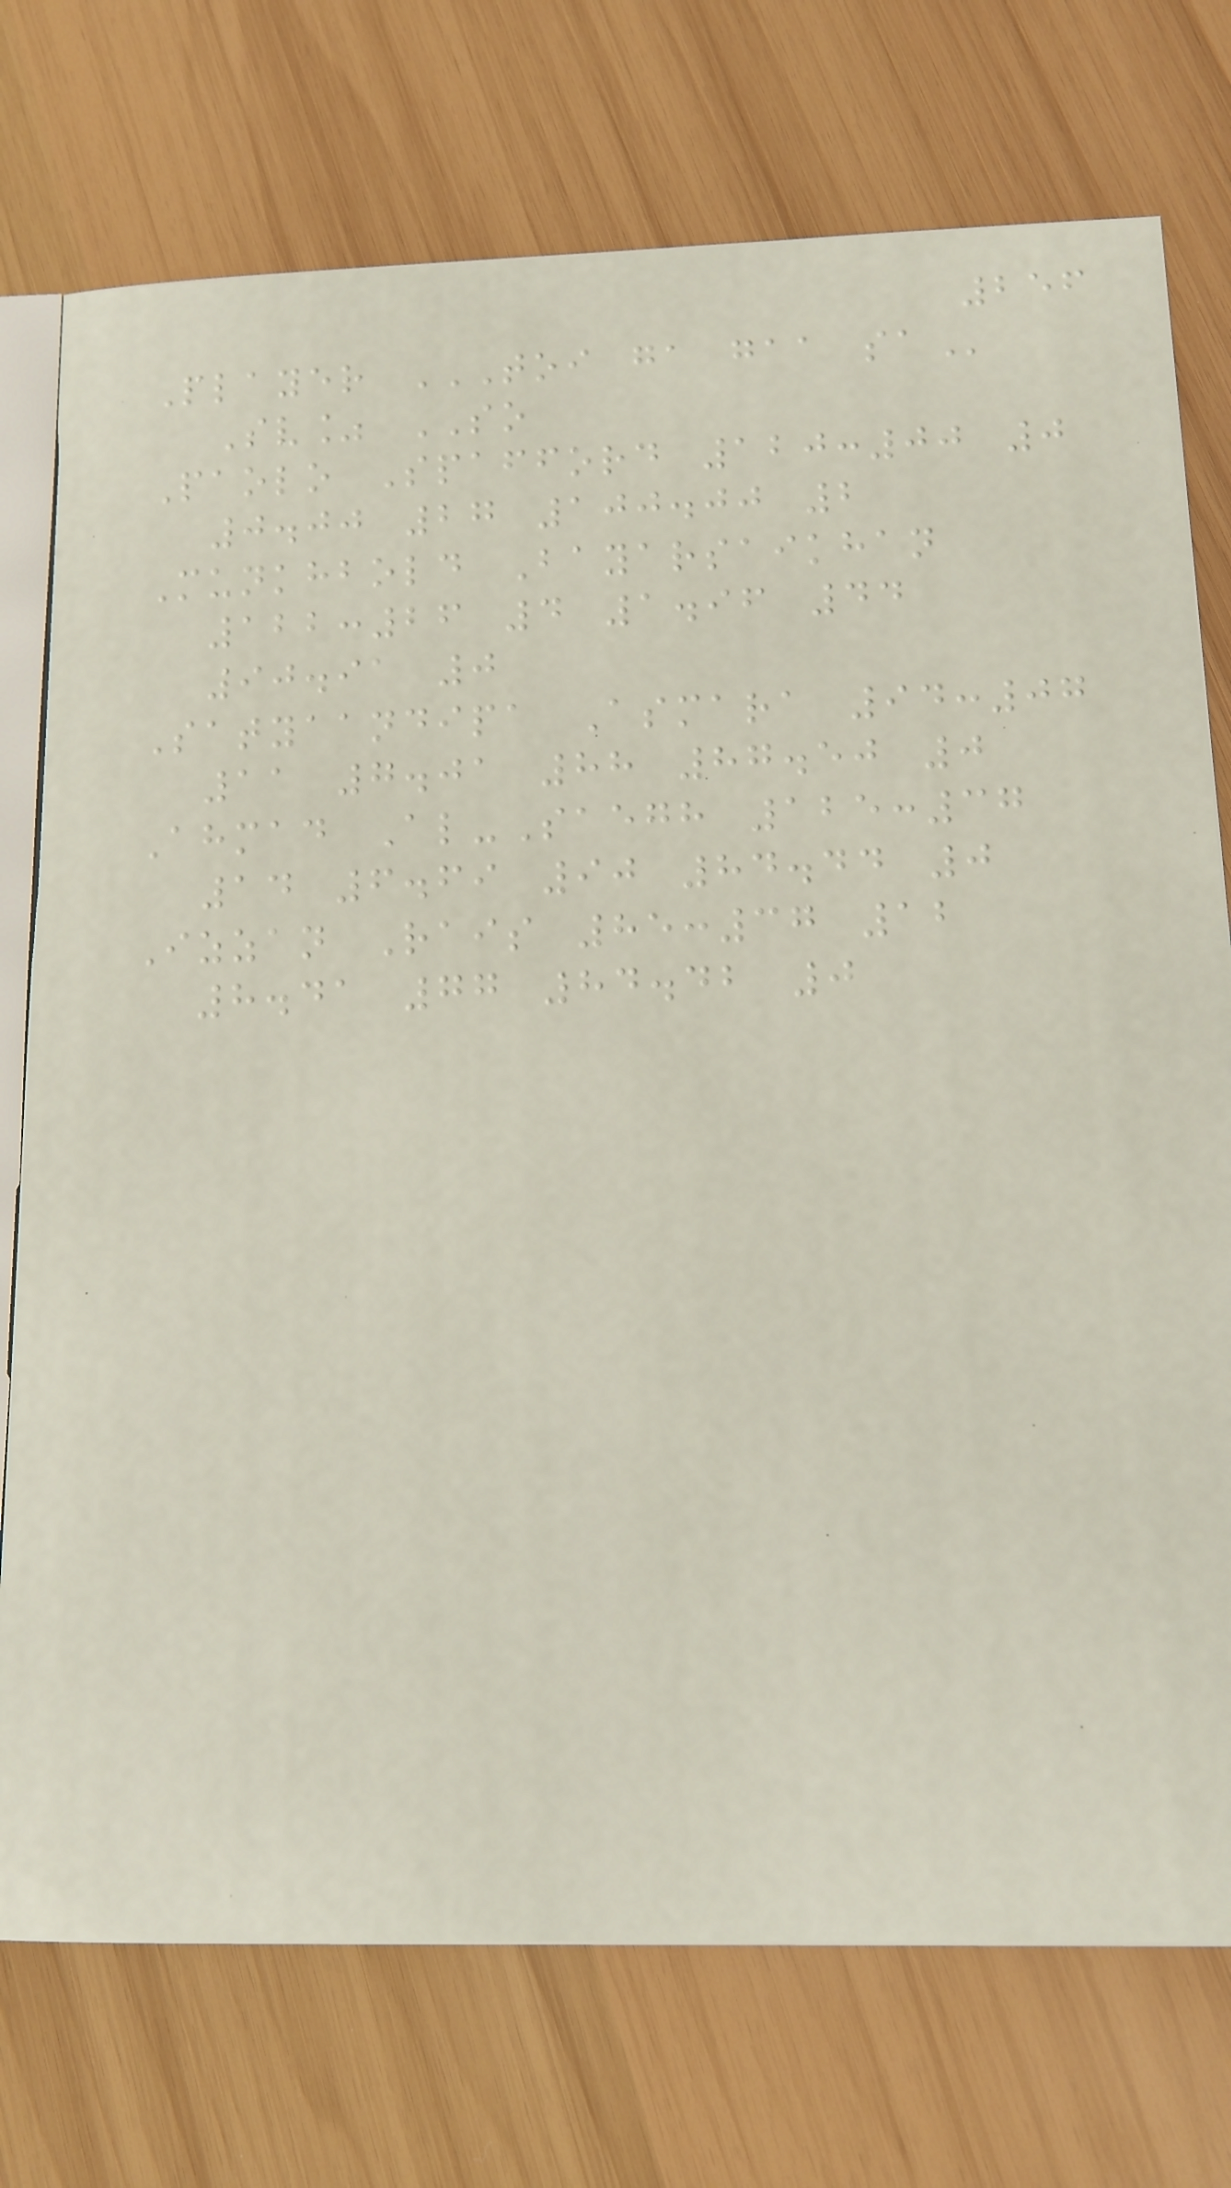256
Player TOI GA GAA SA
Sv% SO
Paolo Spafford 120:00 0
0.00 27 100.00 2
Munkhbold Bayarsaikhan
122:26 4 1.96 44
90.91 0
Satyaandipa Asmara 94:07
11 7.01 88 87.50 0
Ahmad Al-Saegh 125:37
14 6.69 90 84.44 0
Izzan Rais 85:37 12
8.41 77 84.42 0
